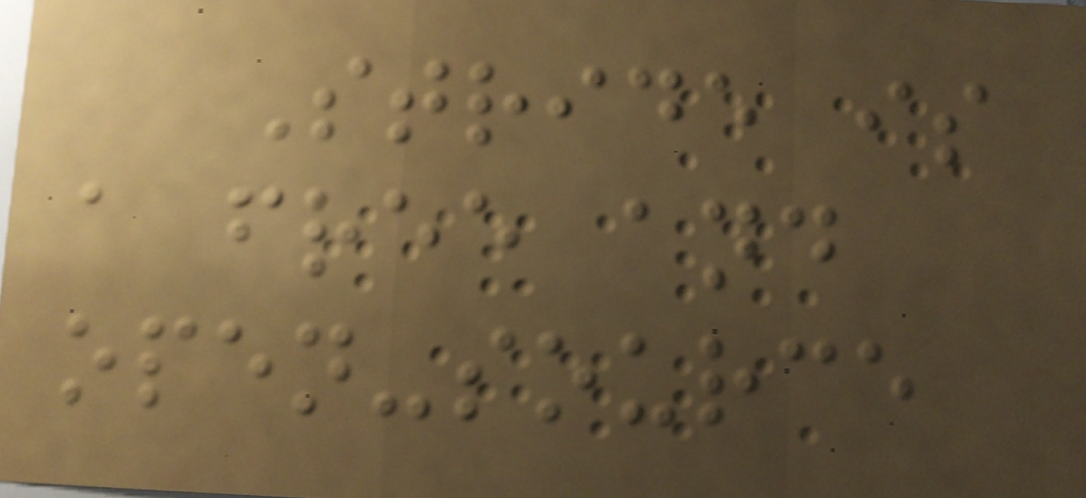Stride is
a free and
open-source
